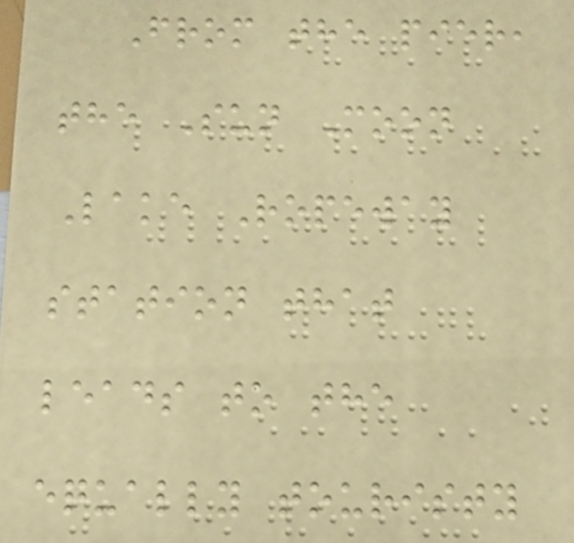From the pier,
the Sun Moon
Lake Ropeway
station that
leads to the
equally touristy
